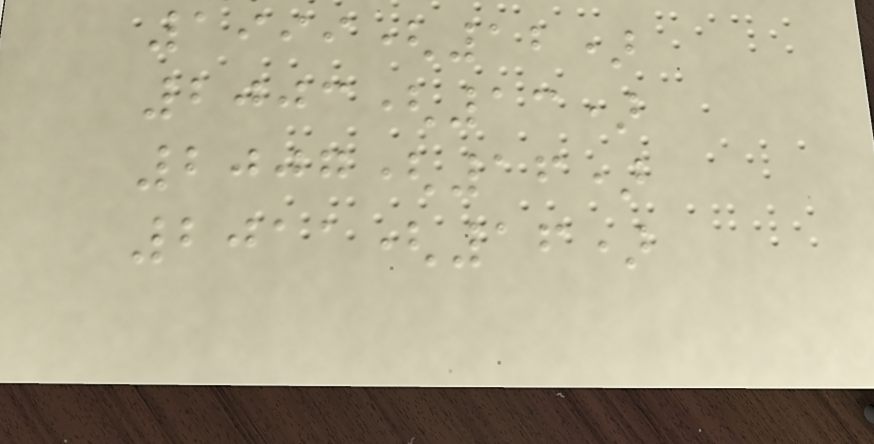1999(12)
2003(13)
2007(16)
2011(16)
